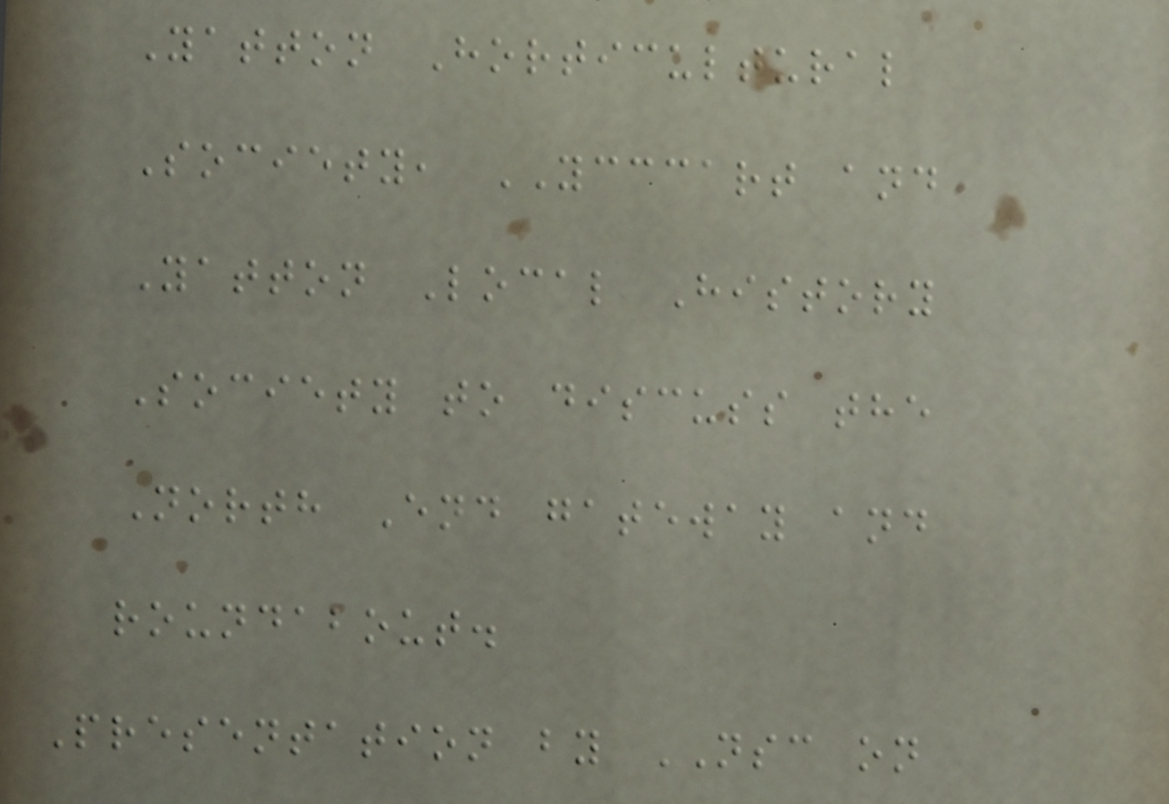Yatton Horticultural
Society, YCCCART and
Yatton Local History
Society to discuss the
North End gateway and
roundabout.
Presentation by NSC on
